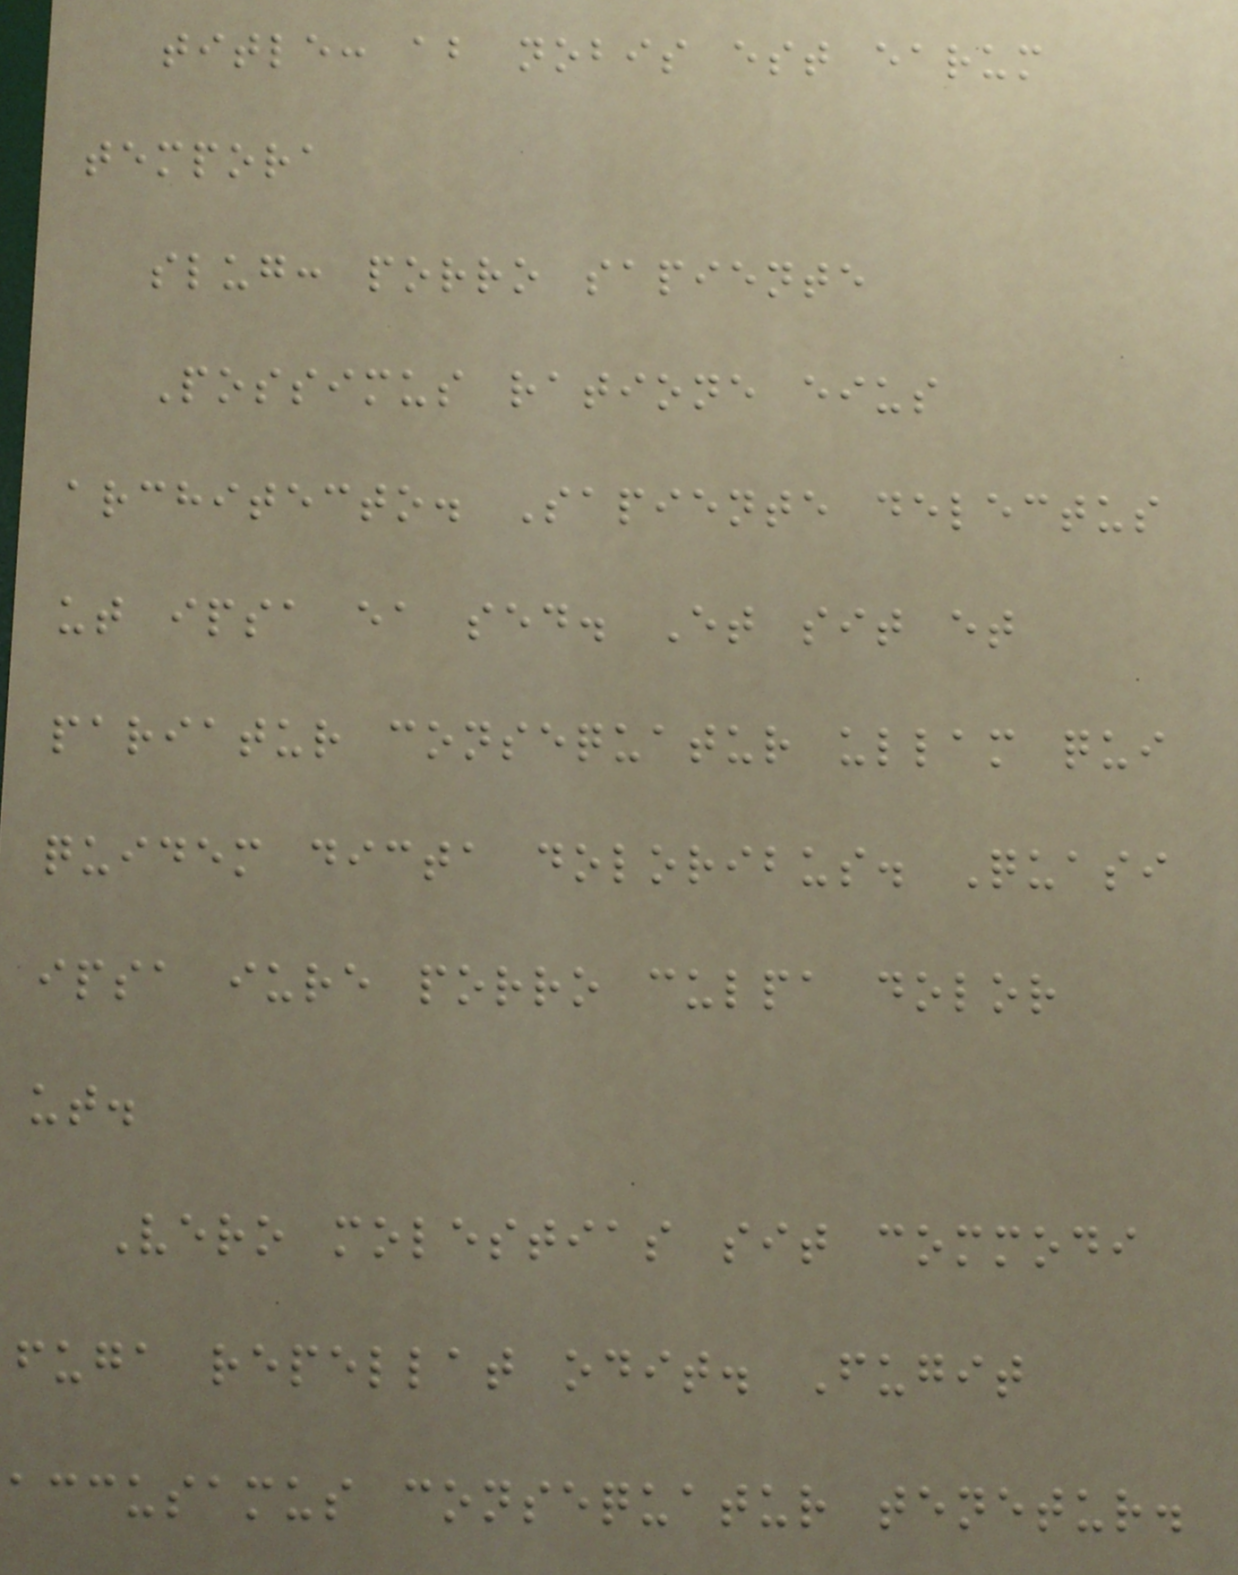title: ab nobis est earum
tempora
slug: porro sapiente
Possimus ratione eius
architecto. Sapiente delectus
ut ipsa ea sed. Et sit et
pariatur consequatur ullam qui
quidem dicta doloribus. Quasi
ipsa iure porro culpa dolor
ut.
Vero molestias sit commodi
fuga repellat odit. Fugit
accusamus consequatur tenetur.
